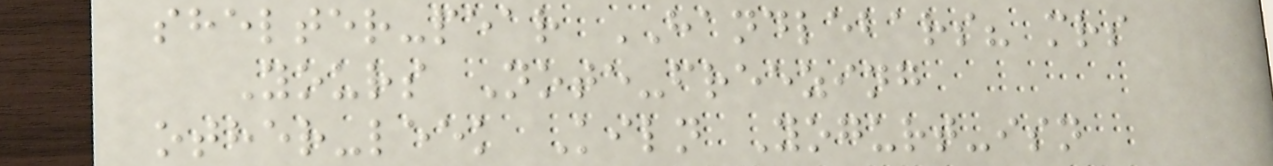shelter-pear HANDLEBARS? mrs
Yours Note-freezing
other-leek Kiln Yogurt-isn
